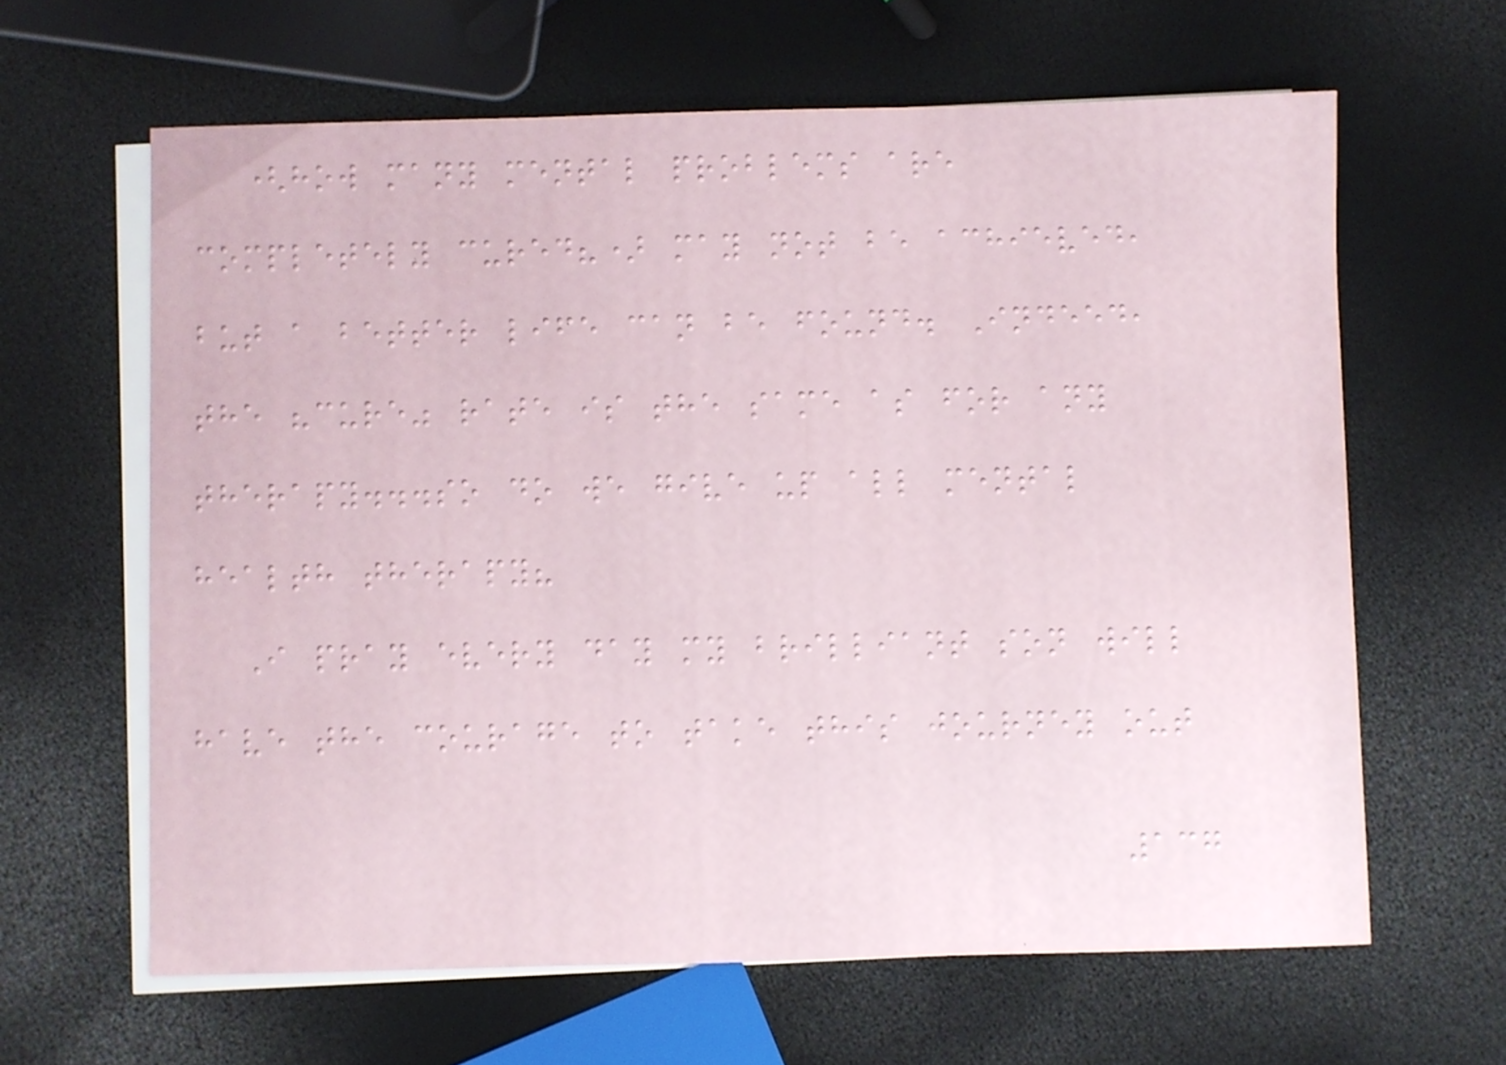(how many mental problems are
completely cured?) may not be achieved,
but a better life can be found. Indeed,
the "cure" rate is the same as for any
therapy...so do we give up all mental
health therapy?
I pray every day my brilliant son will
have the courage to take this journey out
137
